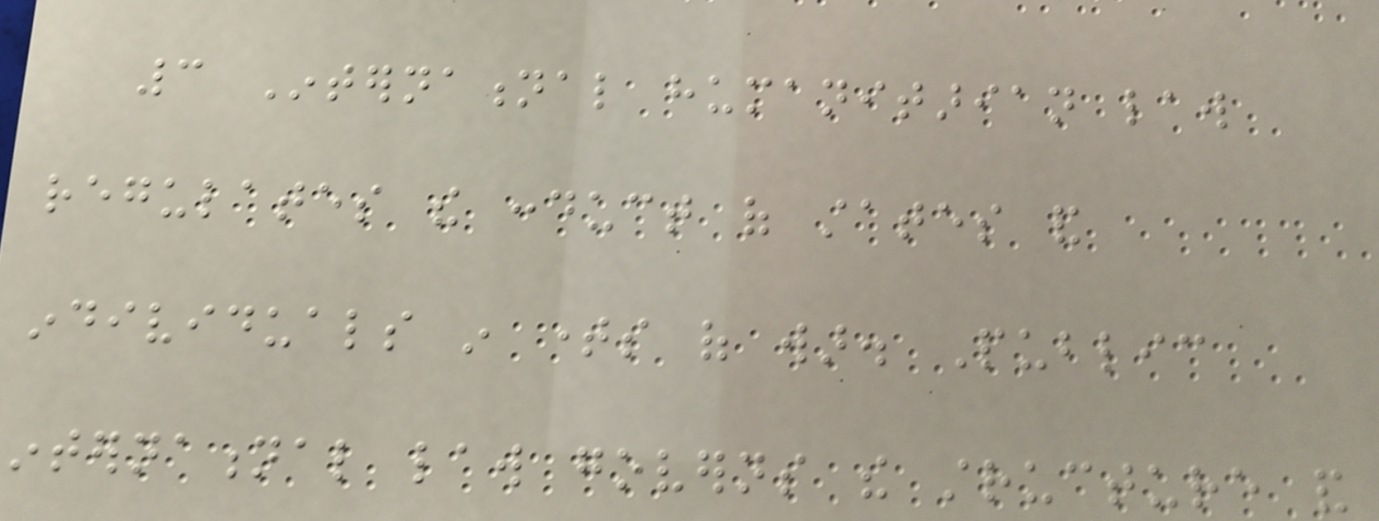3 International humanitarian law
regulates the conduct of states and
individuals in times of war. Public
international law governs the structure and
